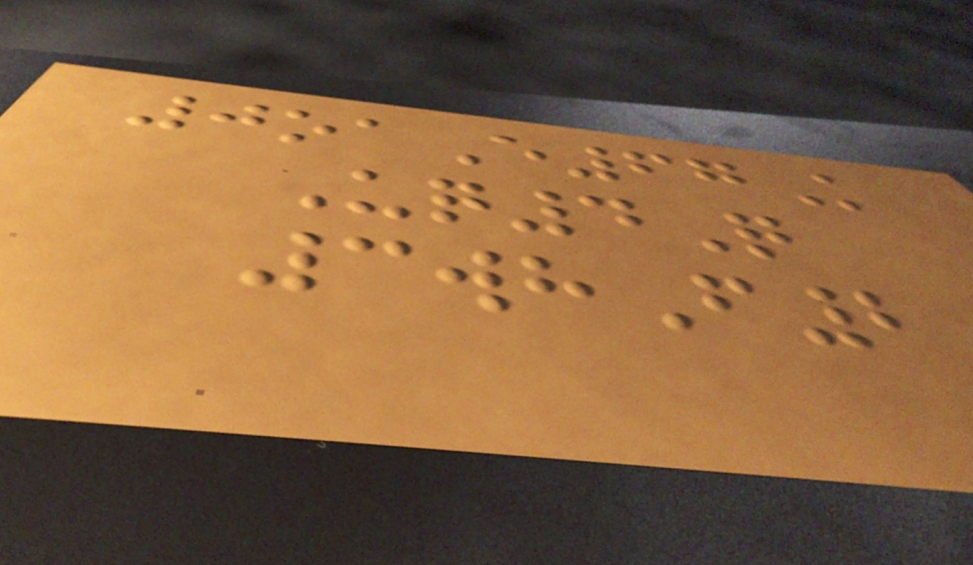0oaE67K
Uq4Q
3whF2
